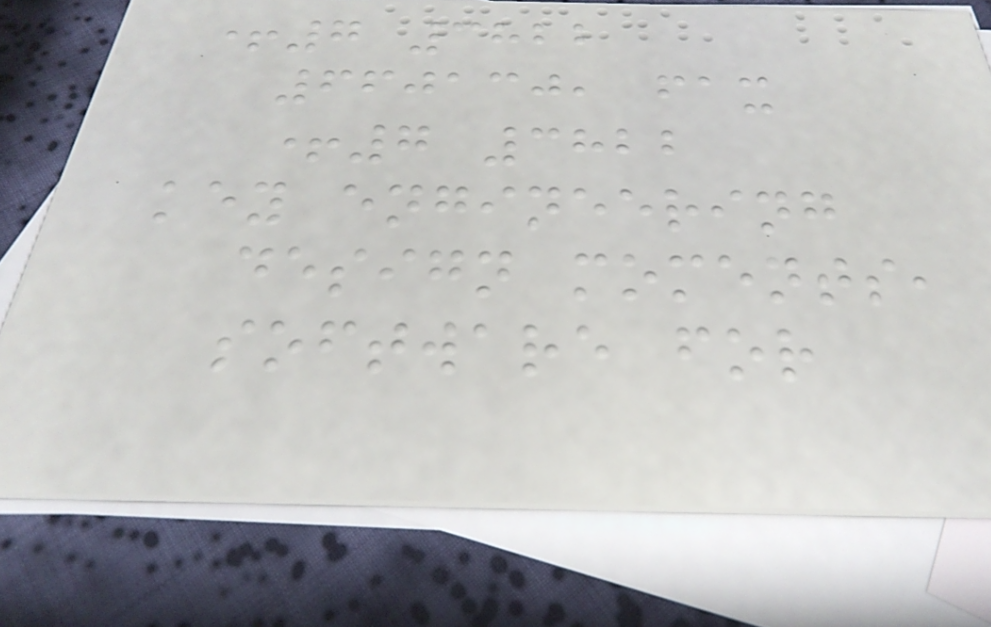+7 3822
660130, fax
+7 3822
key engineering
design moments,
software for
